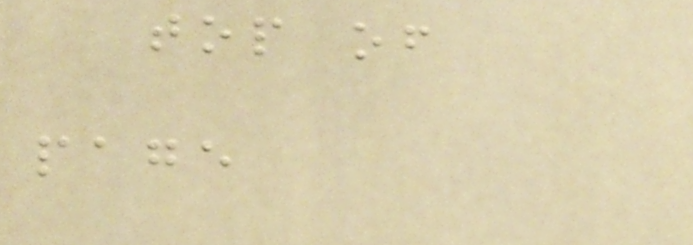top of
page
